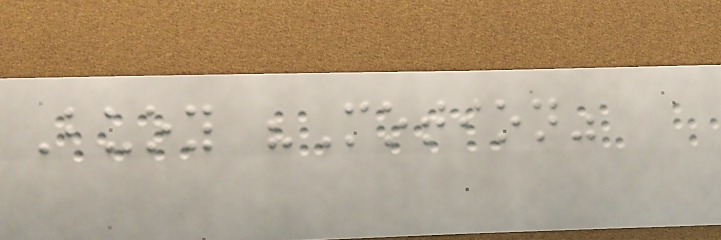Buoy "Motion"
